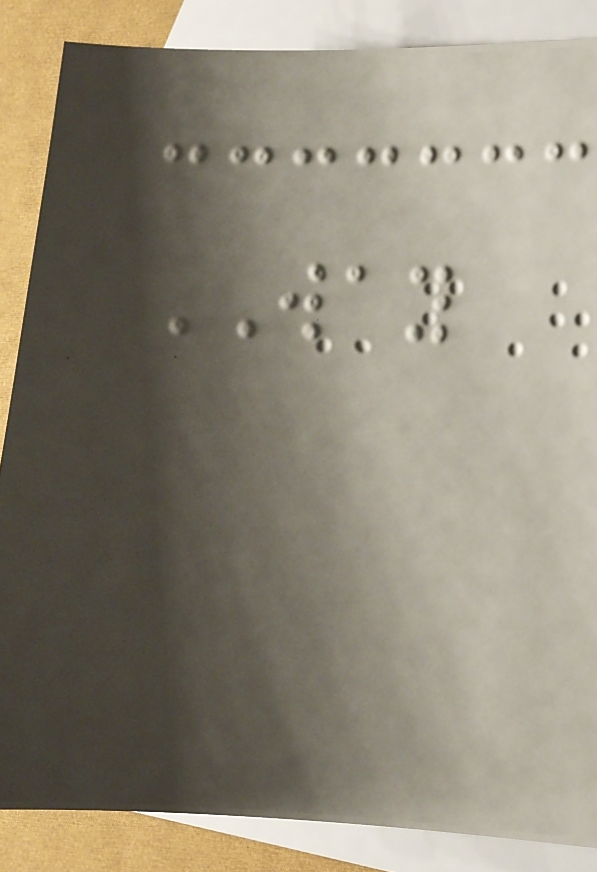WAY
